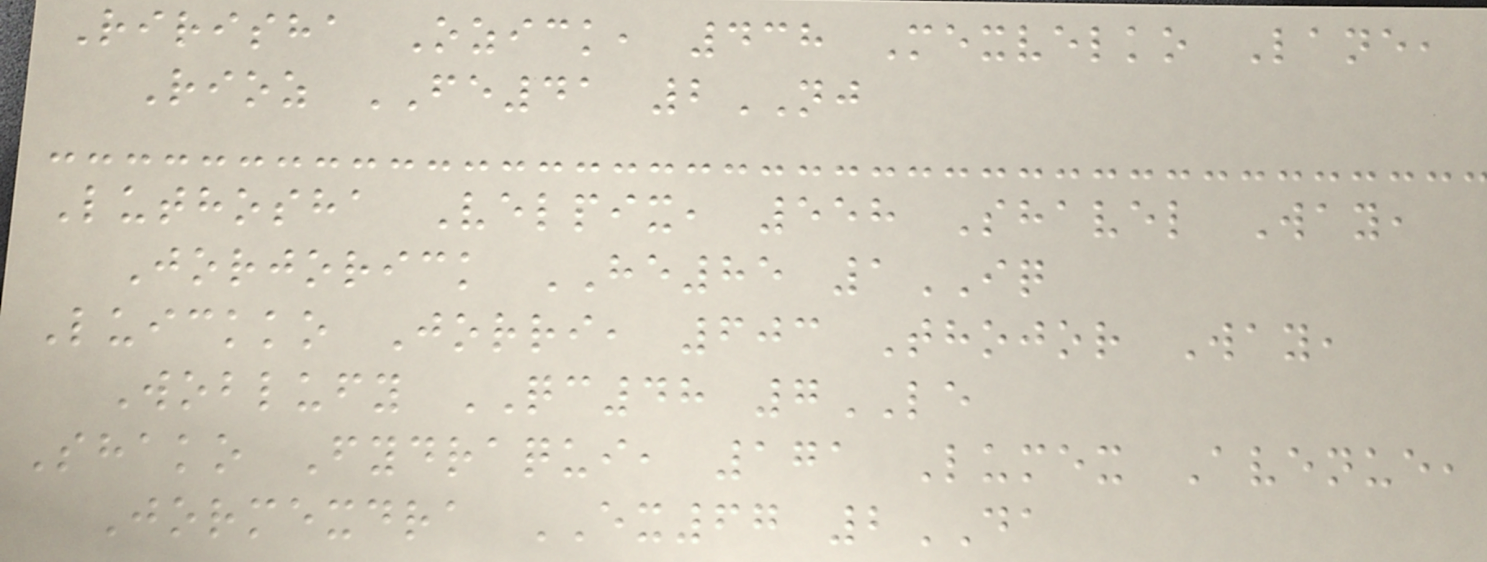Ririsha Ozick, 438 Mexvelko Lane,
Rioz FE41 2NJ
Luthosha Velpix, 558 Shavel Way,
Jorjorick HE85 1IQ
Luickko Jorri, 603 Thojor Way,
Woblufy QC48 7LE
Shako Fydraqui, 171 Lumex Avenue,
Jormexdra EX67 2DA
